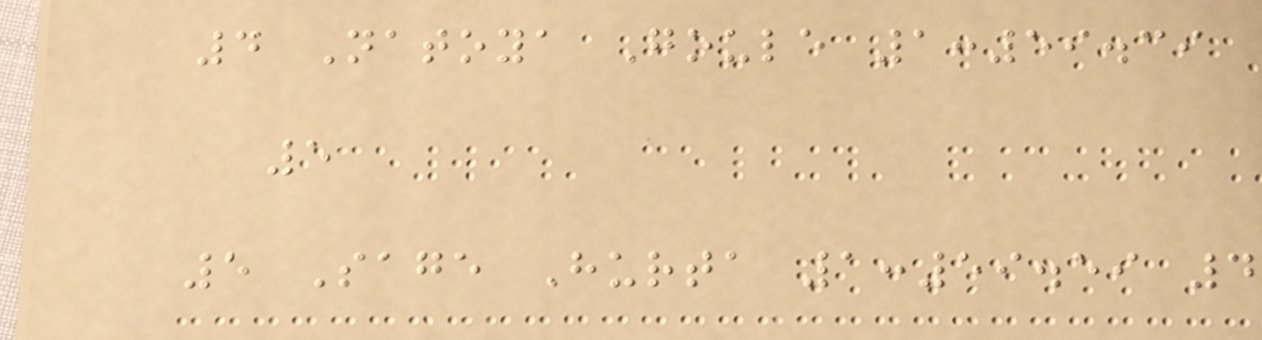4 Natoya Goule 1:59.39
5
5 Sage Hurta 1:59.59 4
